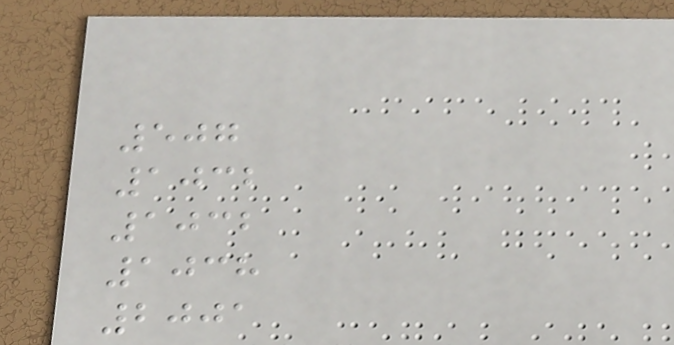507
1032
1032
1038
2001
